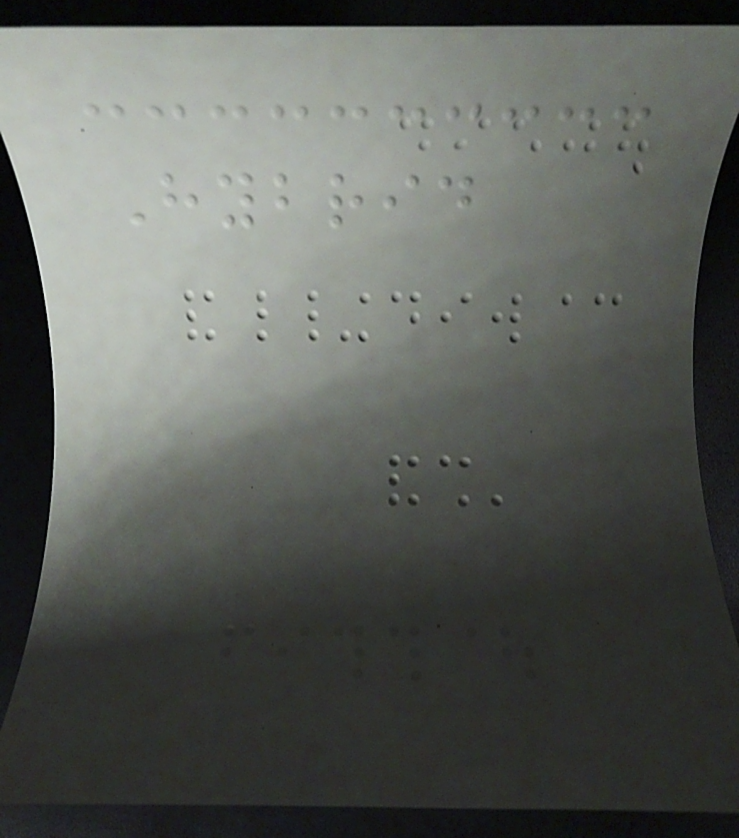Hybrid
